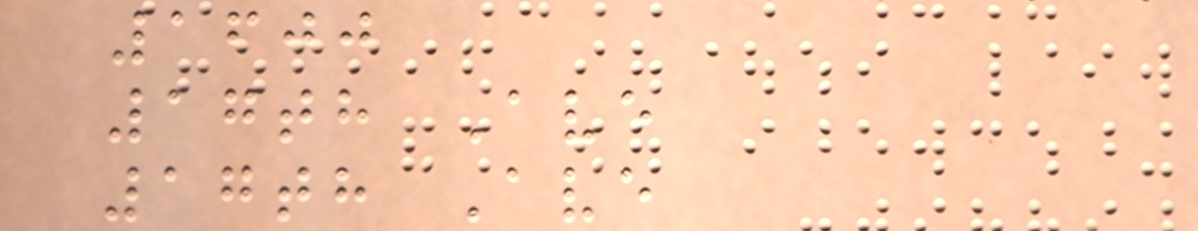1600
17th Ave
17th Ave
